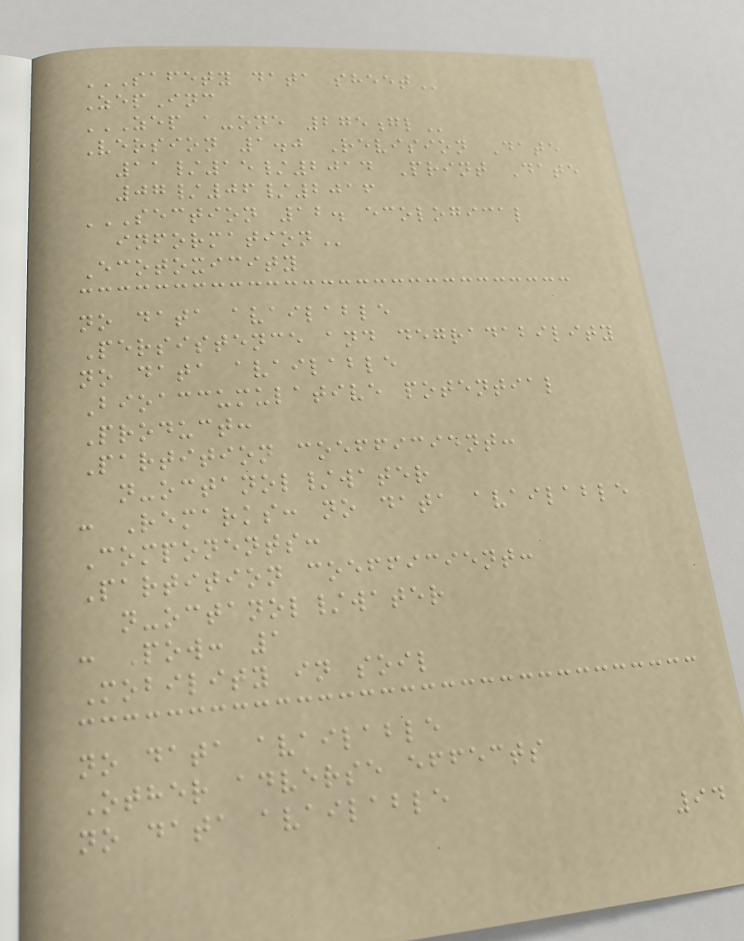SAFETY DATA SHEET
ZepInc
ZEP A-ONE 275GL
Version 1.0 Revision Date
11/15/2014 Print Date
07/06/2016
SECTION 12. ECOLOGICAL
INFORMATION
Ecotoxicity
no data available
Persistence and degradability
no data available
Bioaccumulative potential
Product:
Partition coefficient:
n-octanol/water
: Remarks: no data available
Components:
Partition coefficient:
n-octanol/water
: Pow: 1
Mobility in soil
no data available
Other adverse effects
no data available
94
